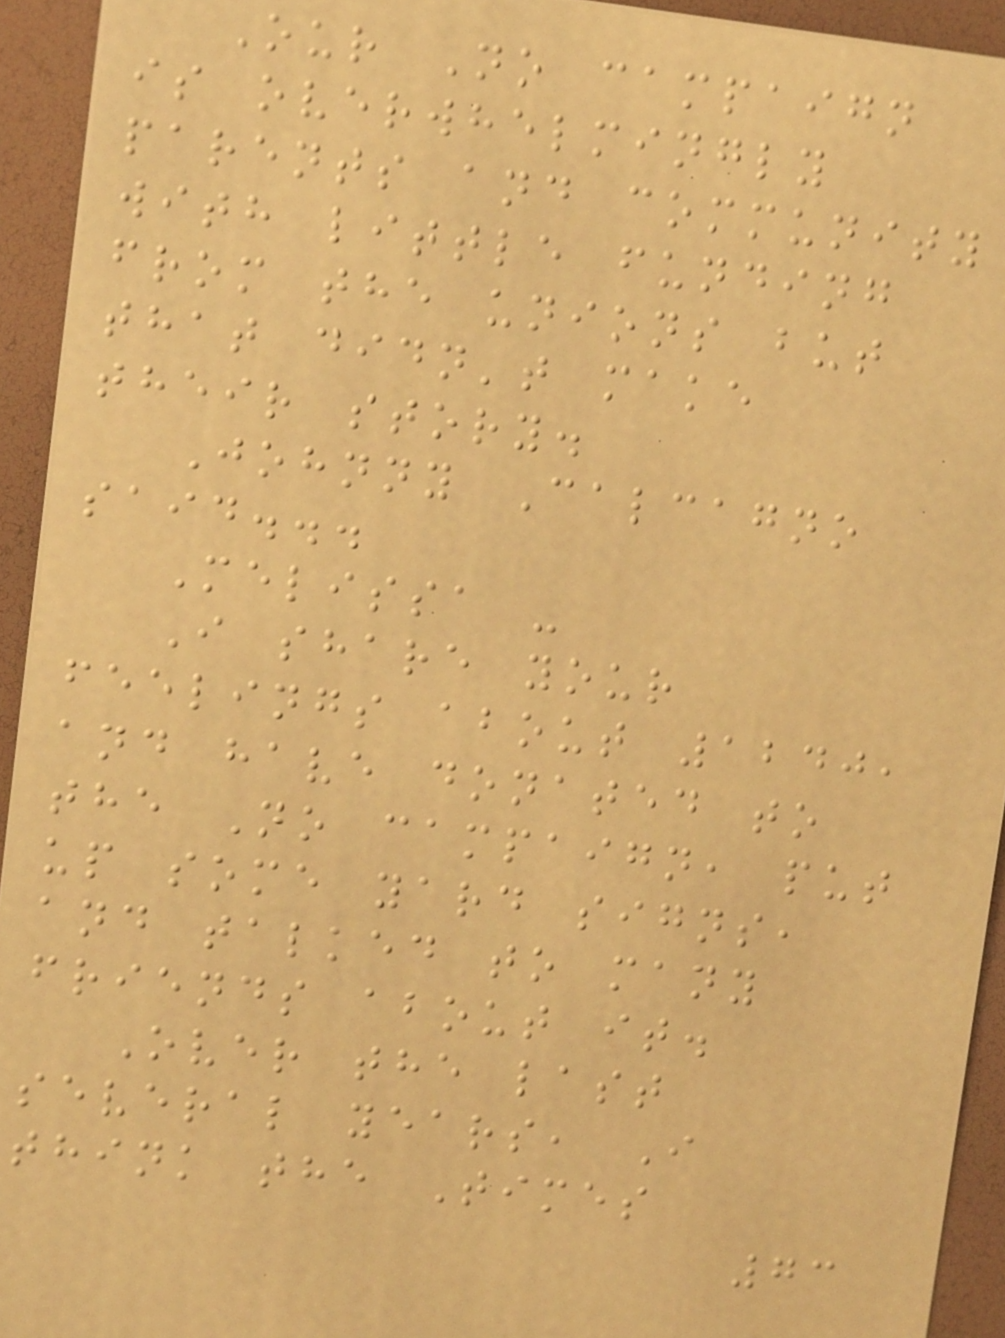Our No campaign
is overwhelmingly
parents and community
with little funding
from the unions but
that didn't make
their story.
Johnny Calcagno
said...
Melissa -
I share your
feelings about 1240,
and have donated to
the No campaign, put
up some yard signs,
and talked to many
friends about it.
Over the last
several years, I
think the Times
73
